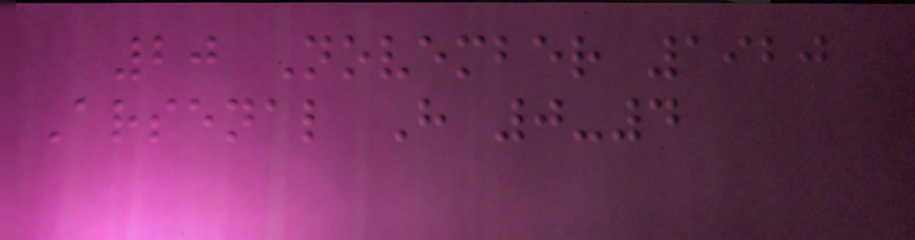20 November 1920
Arsenal H 0-4
